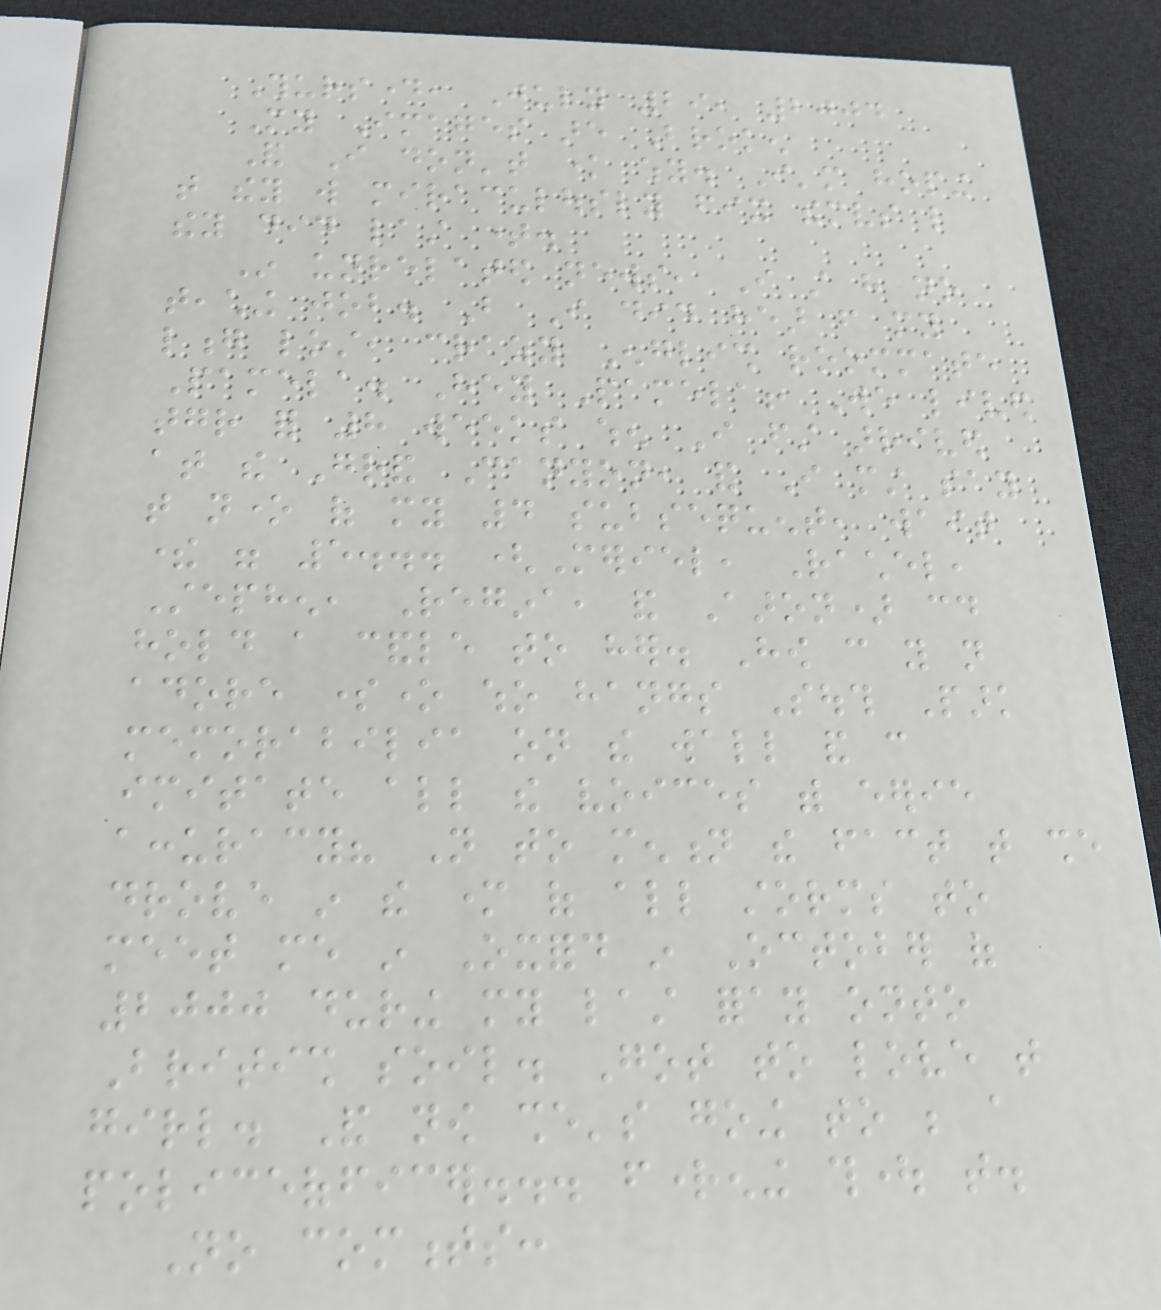Thursday, July 29, 2004
My Images are Broken
And I don't know why. I'm hoping
that they will miraculously fix themselves like
they did last time.
In unrelated news, I still have no
teaching job. But I did hear from my
long lost, crazy English roommate
Pamela. Hey Pamela! We lived
together for 8 weeks when I first arrived
at the Grand Canyon, and I must say
that none of my 4 subsequent, wait
there were 5... (Meriel, Rachel,
Stephen, Regina, and Aaron) could
hold a candle to her. How can you not
adore someone who hangs South Park
memorabilia on the wall and can
imitate all the voices with eerie
accuracy? Not to mention the fact that she
drove in the mother of all storms to
meet me in Oxford in October of
2000 during my last foray onto
British soil. Got to love that
girl. And now she's going to be a
policeofficer... frightening thought that.
No comments:
